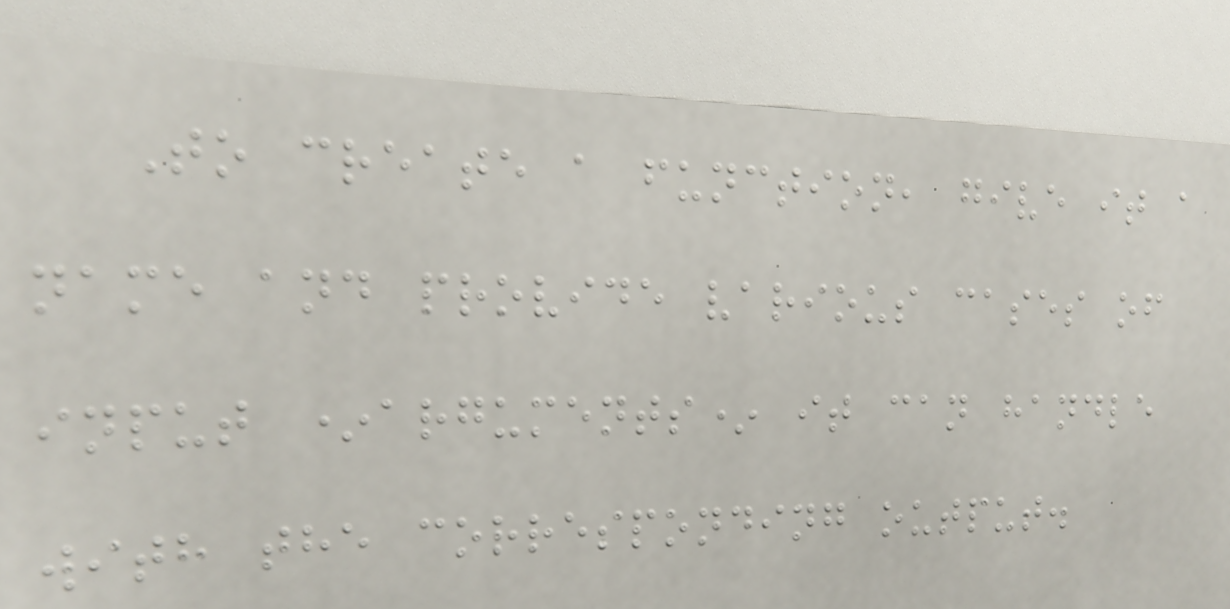To create a function, give it a
name and provide various cases of
input *arguments* it can handle
with the corresponding output.
